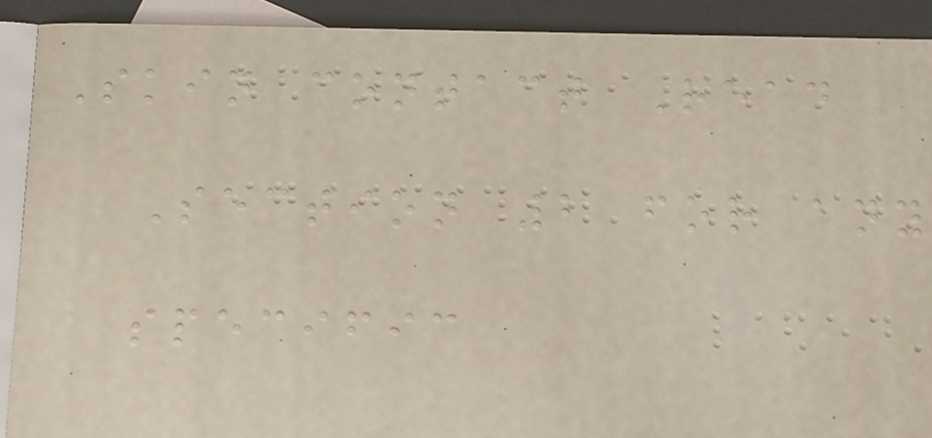Skin contact Read
Section 2 for any
specific
